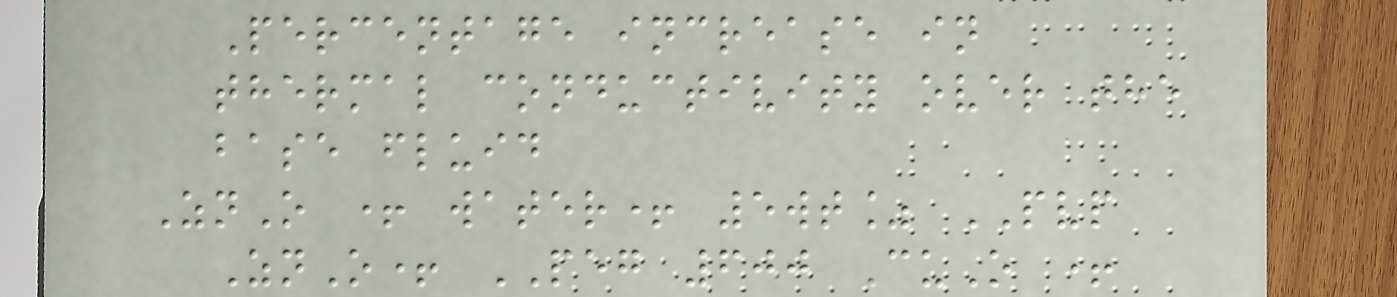Percentage increase in
thermal conductivity over the
base fluid
ZnO + water+ 5wt% PVP
ZnO+ PEG 600 CuO +
